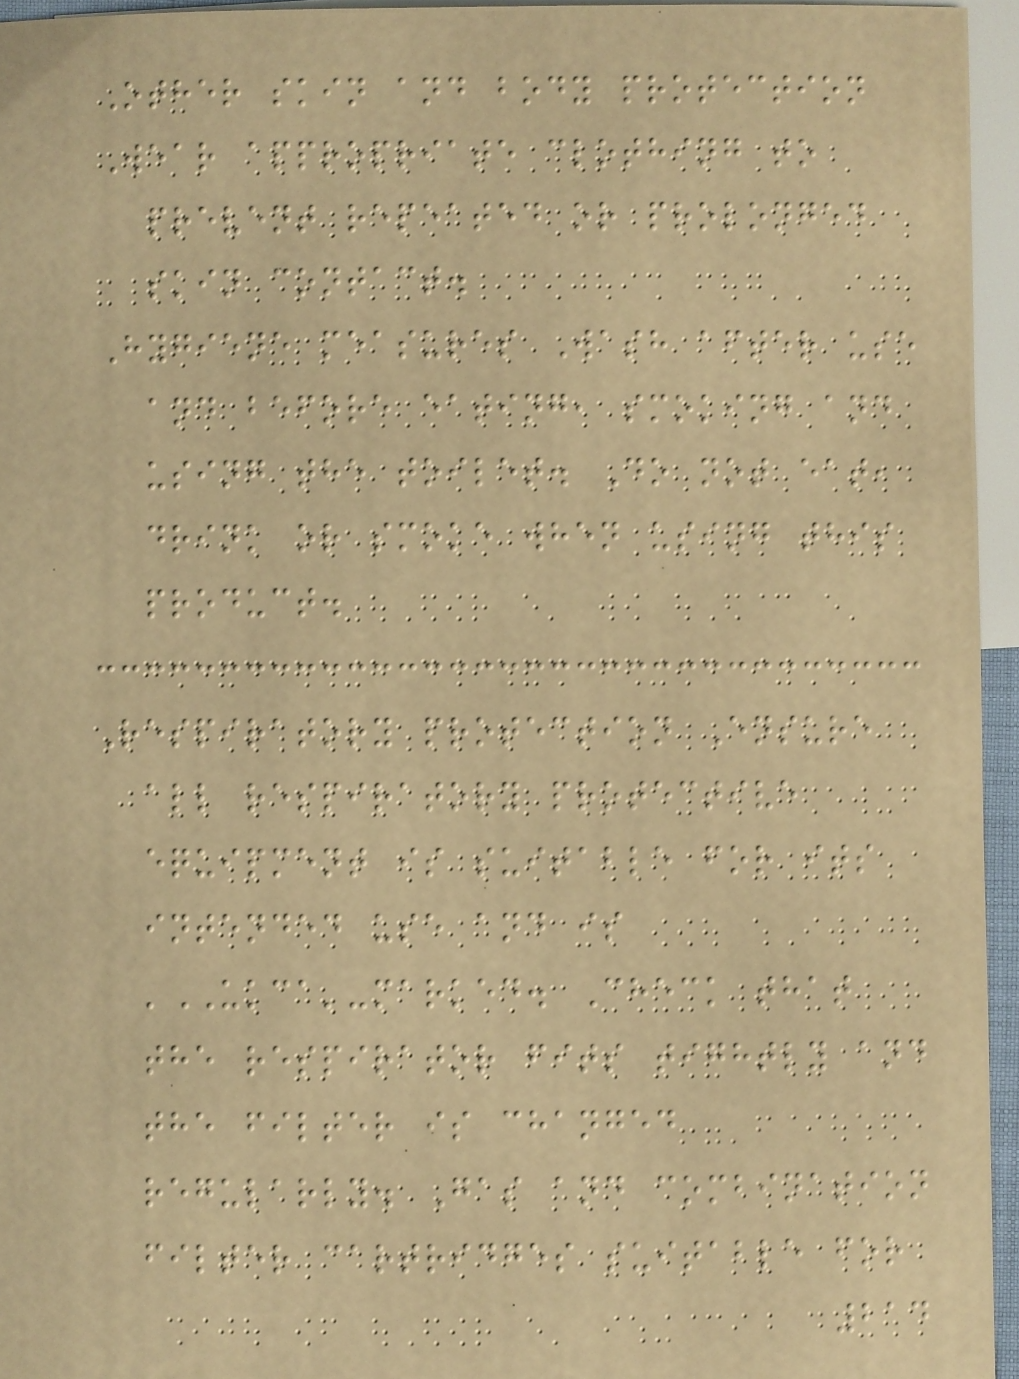Other skin and body protection
Wear appropriate clothing to
prevent repeated or prolonged
skin contact.
Hygiene measures Wash after use
and before eating, smoking and
using the toilet. Do not eat,
drink or smoke when using this
product.
Respiratory protection Ensure
all respiratory protective
equipment is suitable for its
intended use and is
'UKCA'-marked. Check that
the respirator fits tightly and
the filter is changed
regularly. Gas and combination
filter cartridges suitable for
214
